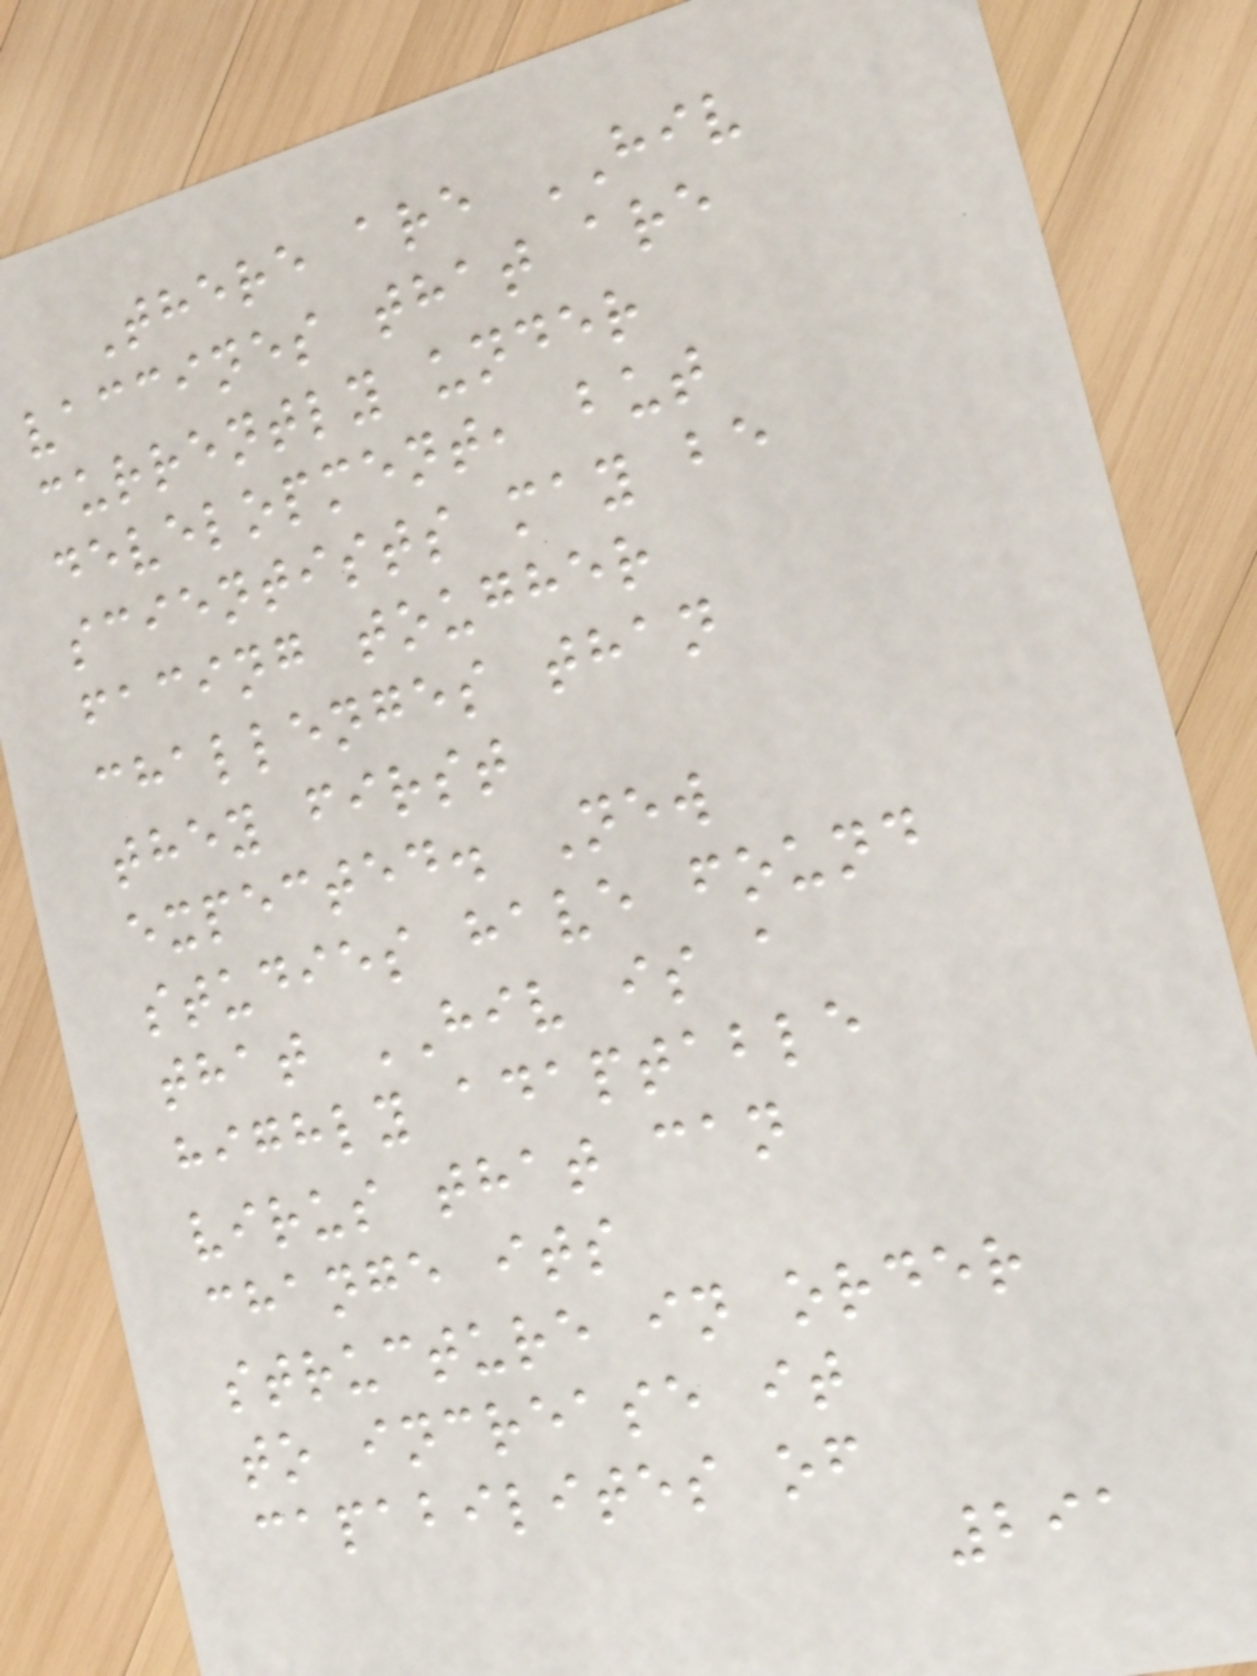There are HIV
vaccines that are
currently under
development, but
scientists may be
facing tougher
challenges than
they first
expected. New
studies have found
that HIV is a
highly adaptable
virus that can
change its
structure in order
to increase it
capabilites of
291
